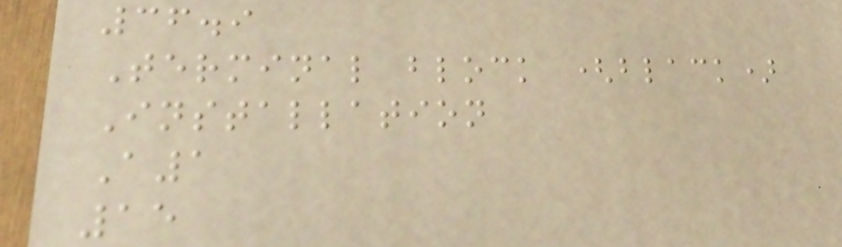36.9
Terminal block (black)
Installation
A1
15
